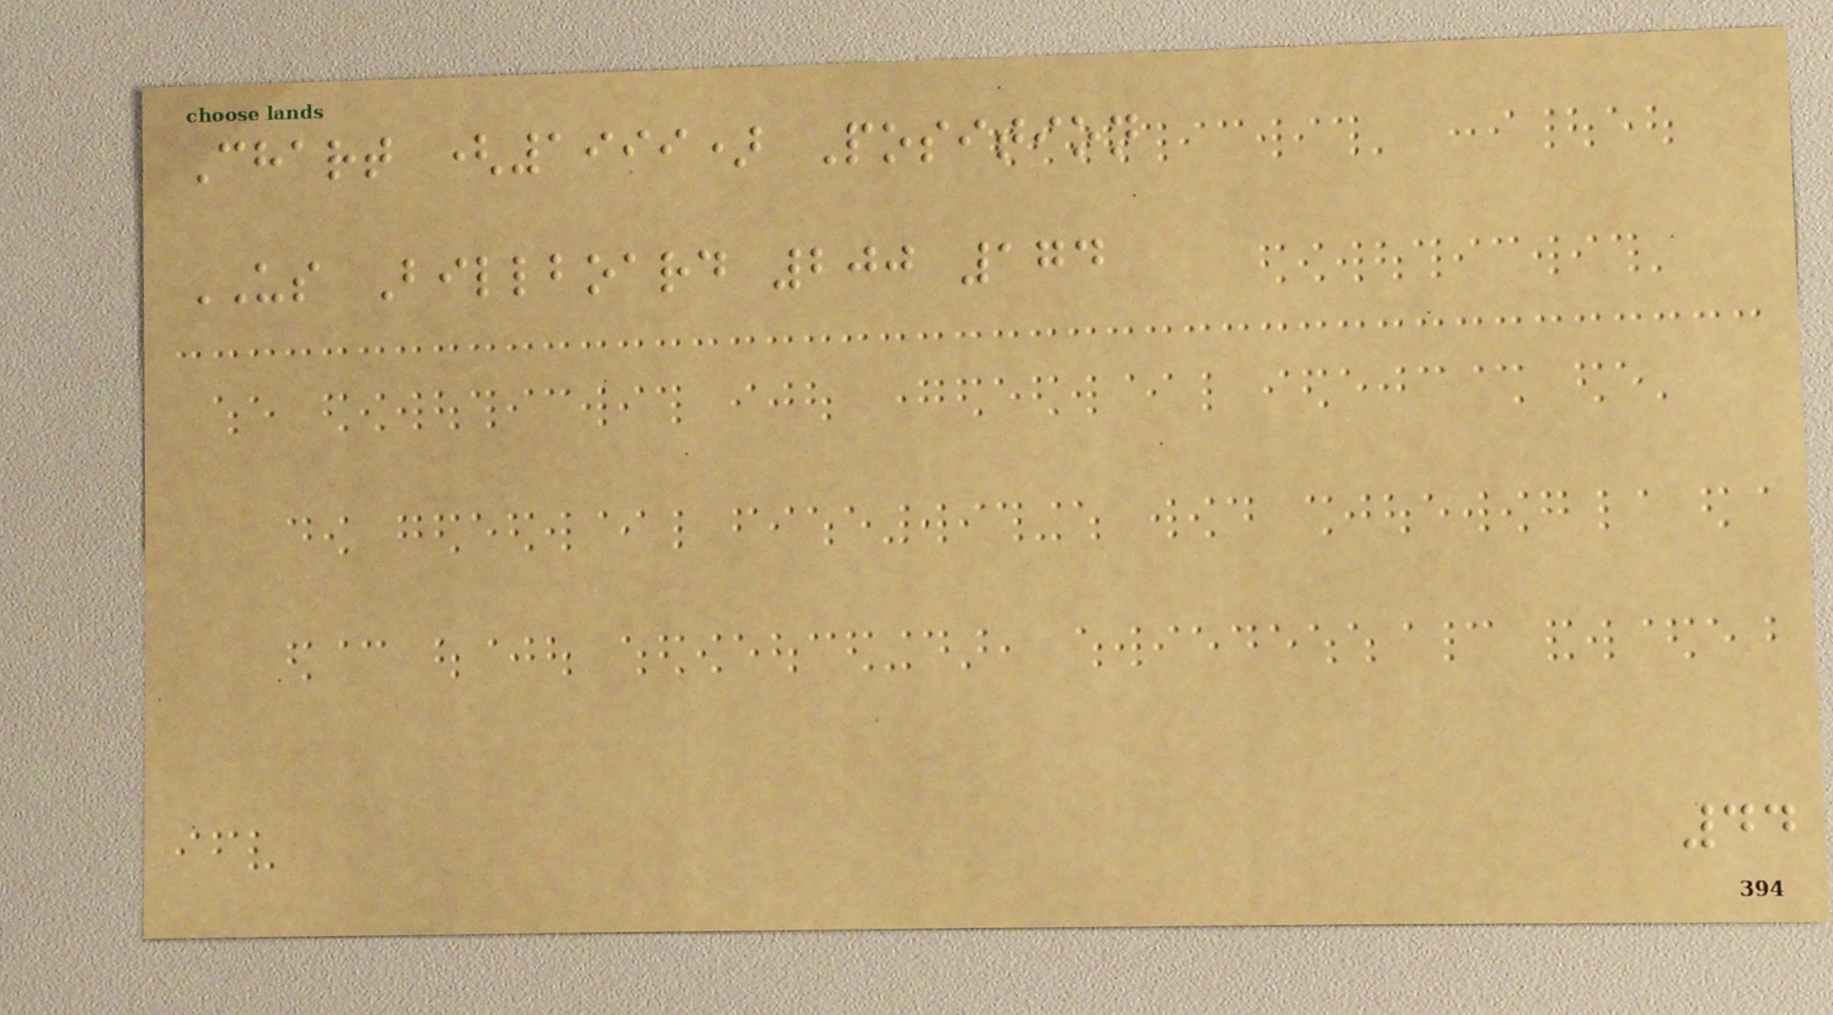Chart (1999) Position
US Billboard 200 174
44
